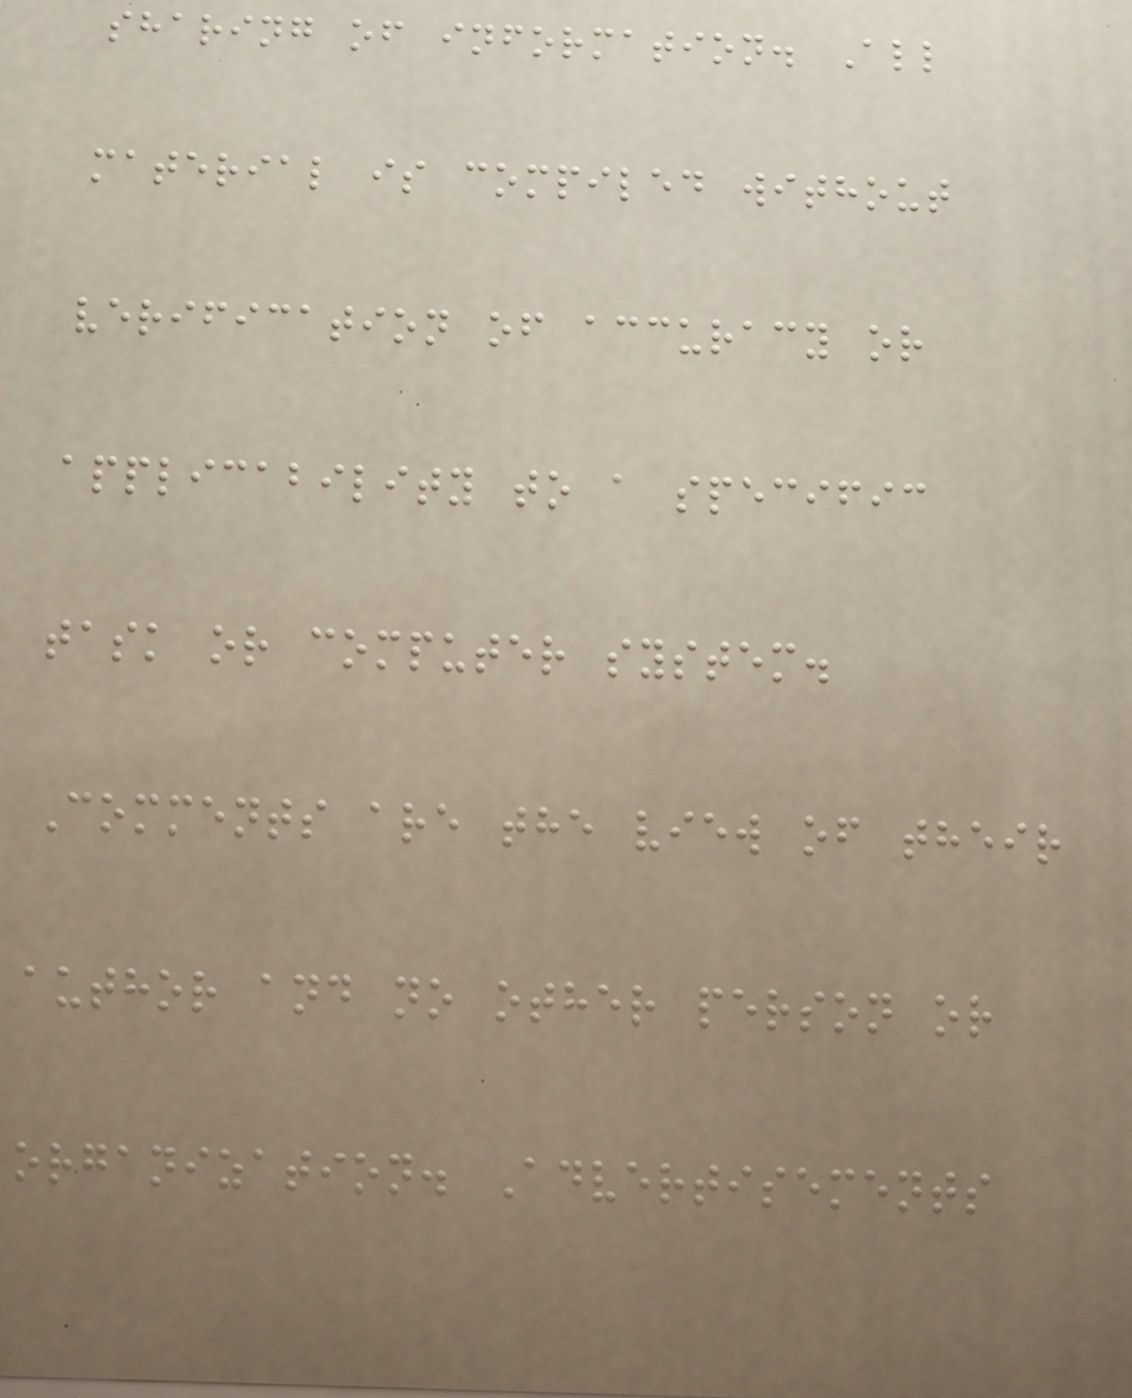sharing of information. All
material is compiled without
verification of accuracy or
applicability to a specific
task or computer system.
Comments are the view of their
author and no other person or
organization. Advertisements
